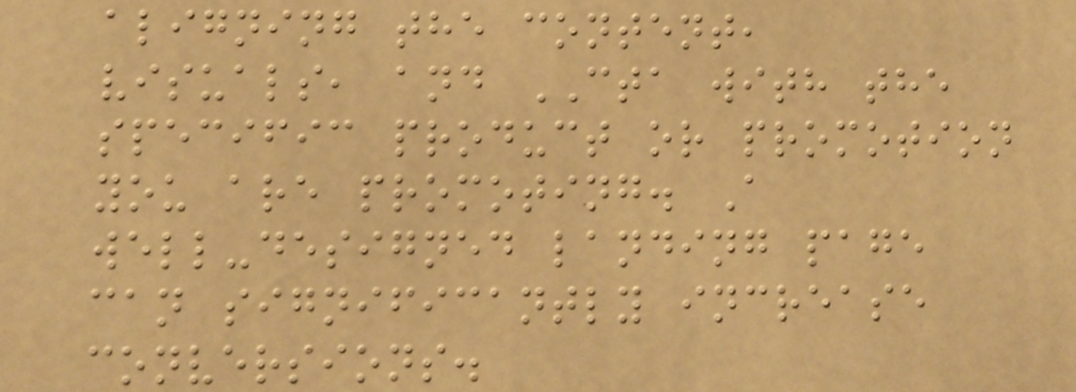aligning the content,
visuals, and CTA with the
specific product or promotion
you are promoting. A
well-designed landing page
can significantly increase
conversions.
